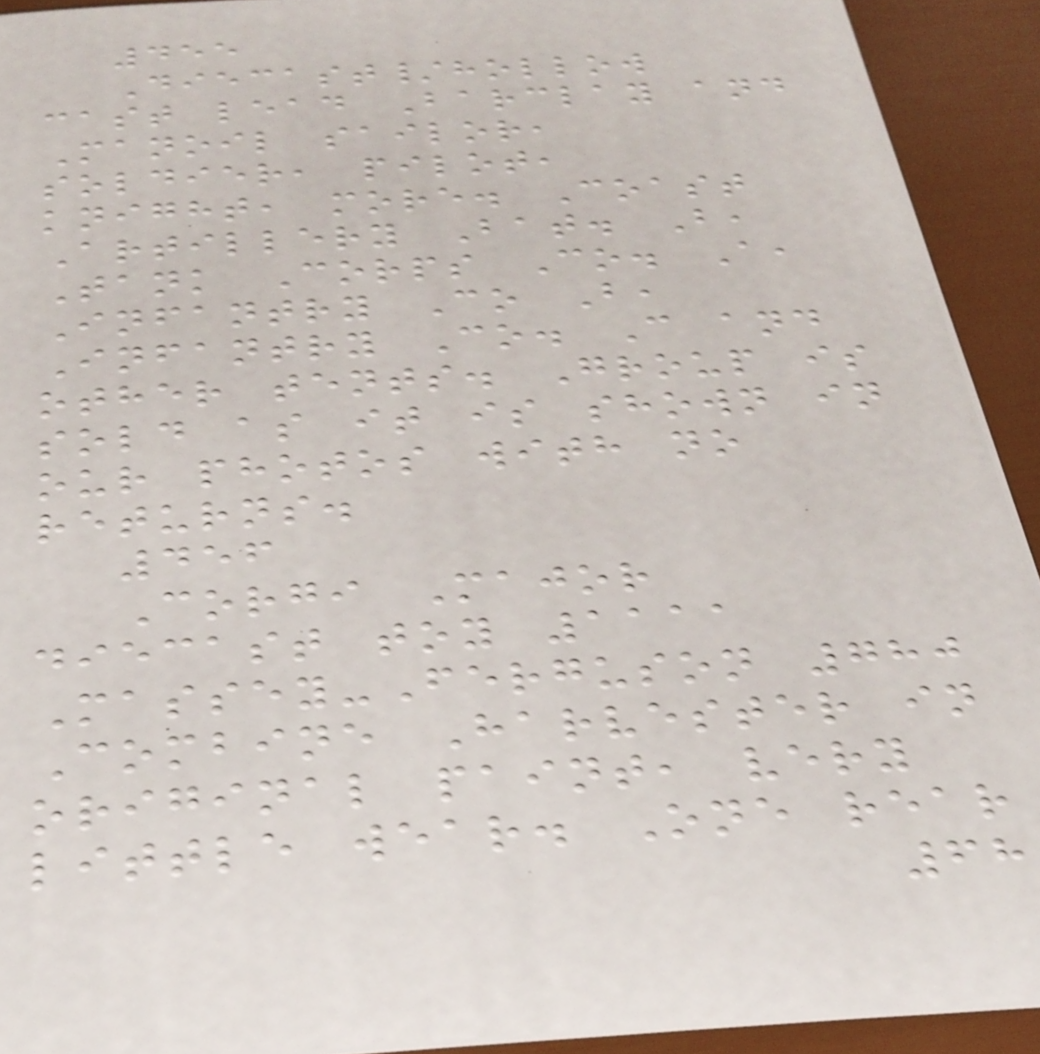455
Diecast/hollow
cast lead Barclay and
Manoil sailor,
soldier, pilot,
knight, more. Coast
Artillery Bat. B,
Tank Corps Co. A,
Infantry Co B,
Infantry Co. C and
other tents. Group is
sold as it is shown in
our photos with no
returns.
456
Corgi Major
diecast toy 1111
Massey-Ferguson 780
Combine Harvester in
original paint, very
little wear. One rear
68
